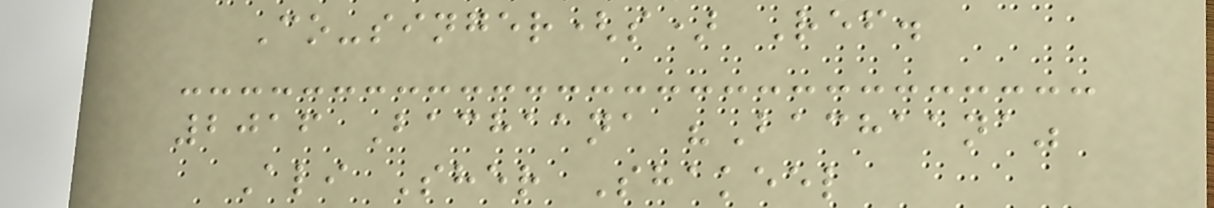Co-singer(s) Ref.
2016 Bachaana "Bachaana"
Ali Sher Shakeel
